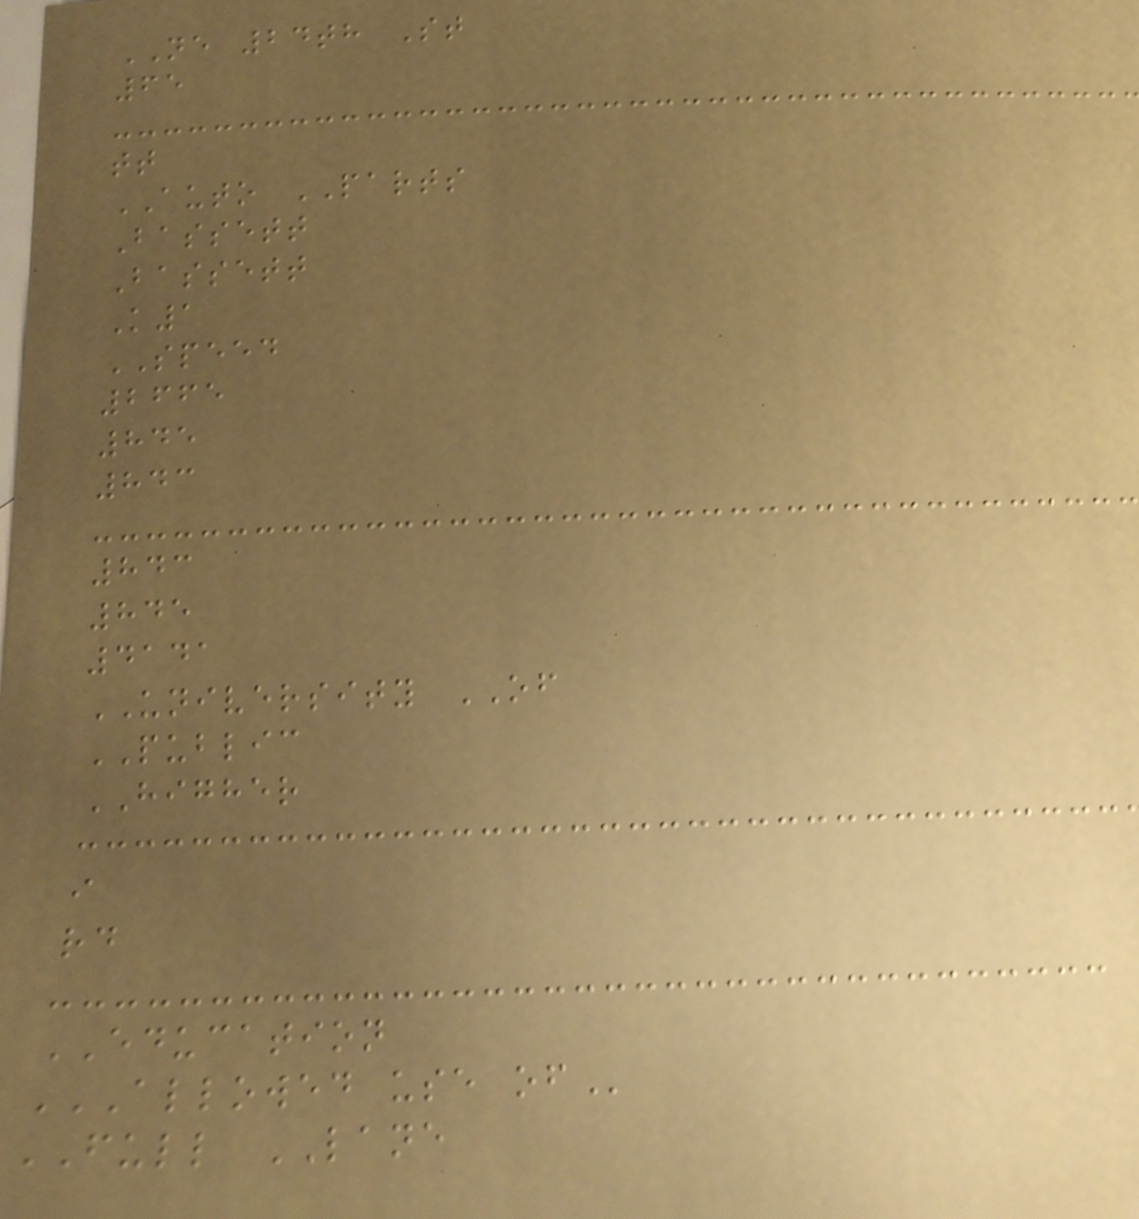NE 24th St
65
tt
AUTO PARTS
Bassett
Bassett
K1
SPEED
2665
845
843
843
845
4141
UNIVERSITY OF
PUBLIC
HIGHER
i
rd
EDUCATION
ALLOWED USE OF
FULL LANE
